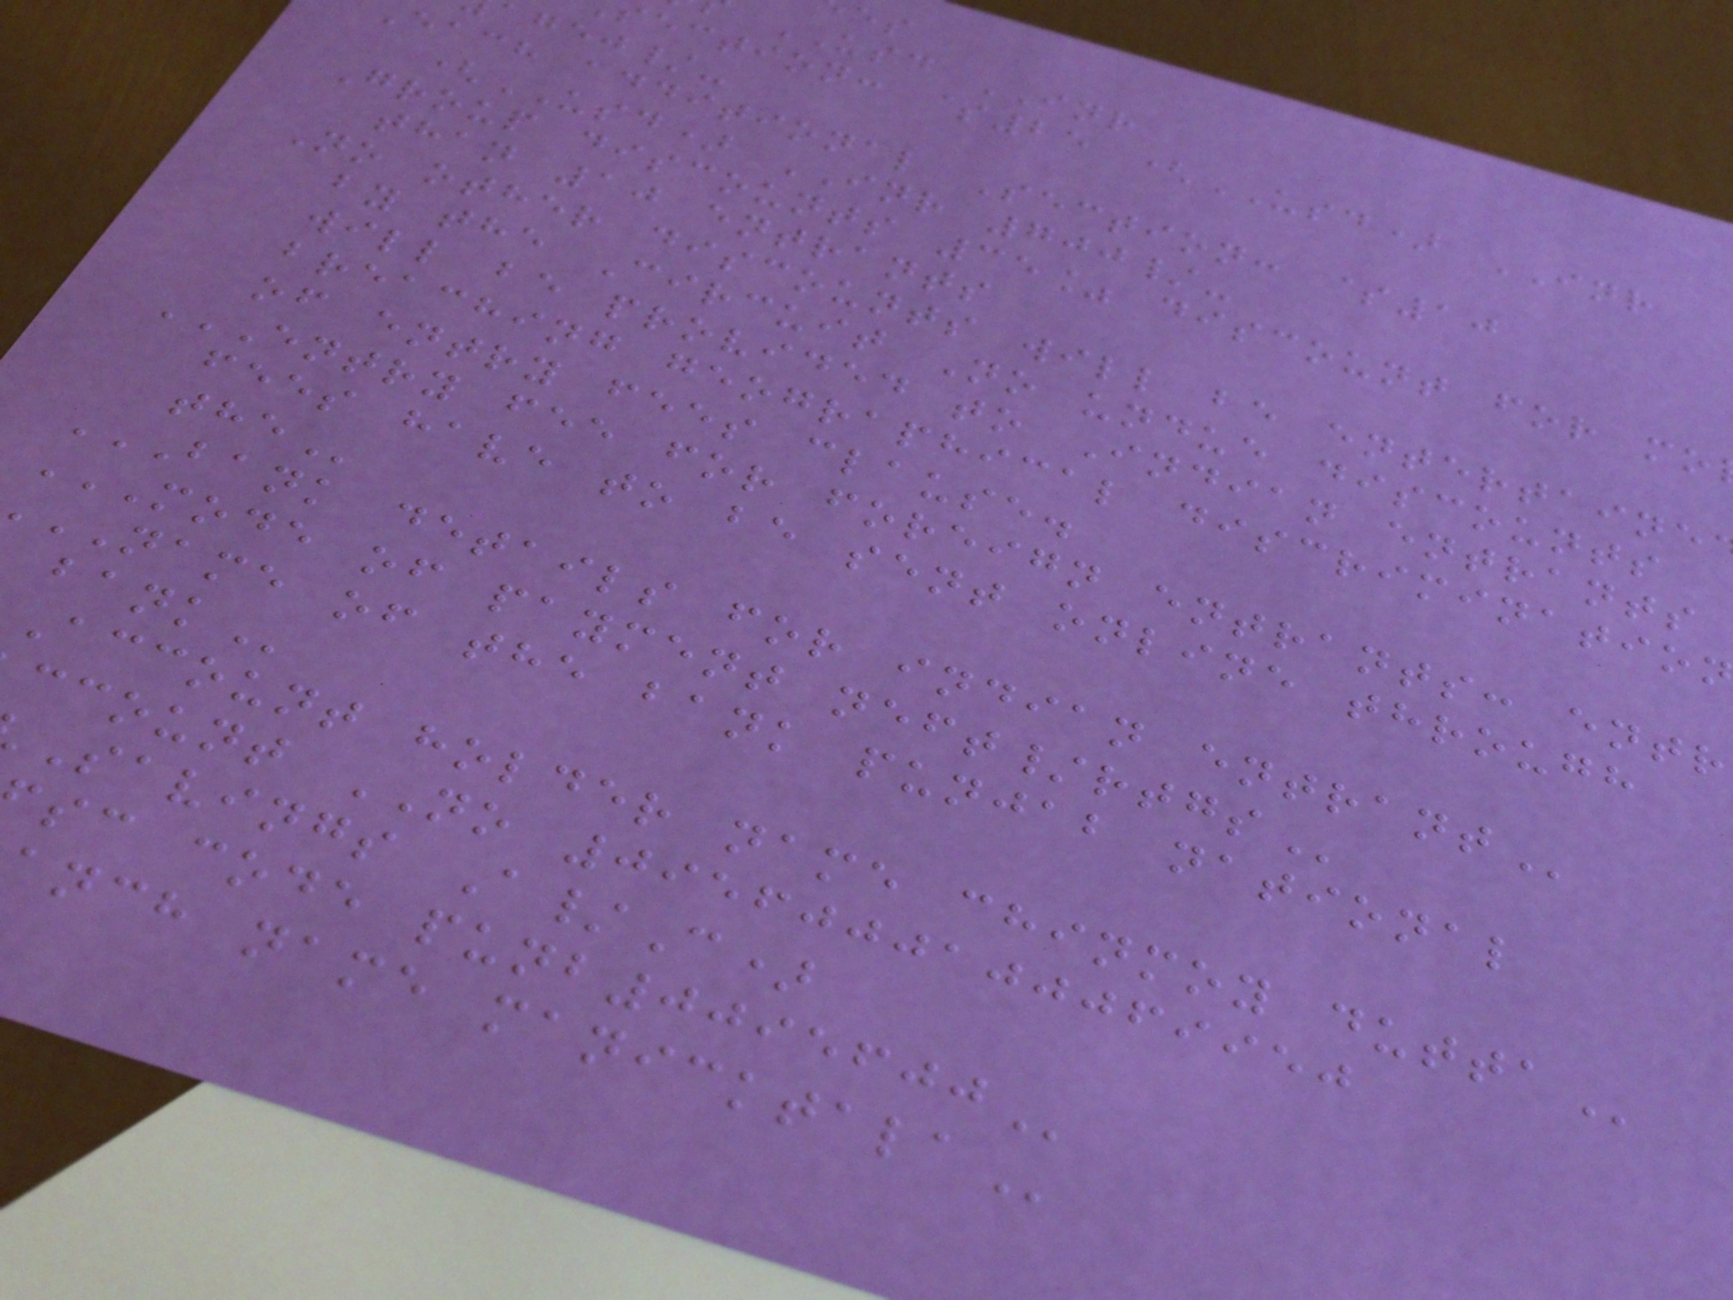USD INR
section: $25 (USD) INR
gej/-
each additional Section: $10
(USD) INR 700/-
Group discounts 35% discount for mo
than 10 entrants
No other discounts will be entertaine
by the Circuit No undue discounts
will be provided to Indian entrants
breaching geographical discrimination
of entry fees clause.
fees have to be sent online through
BANK DETAILS FOR INDIAN ENTRANT
MODE OF PAYMENT NEFT/RTGS
NAME of the bank punjab national
account holder name chinmoy
ccount NO 0956000100069950
Savings A/C)
sc code
anch name
